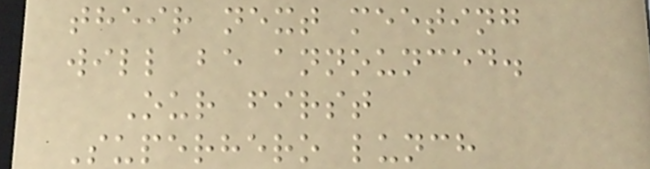their next meeting
will be announced.
Our first
Superhero lunch
